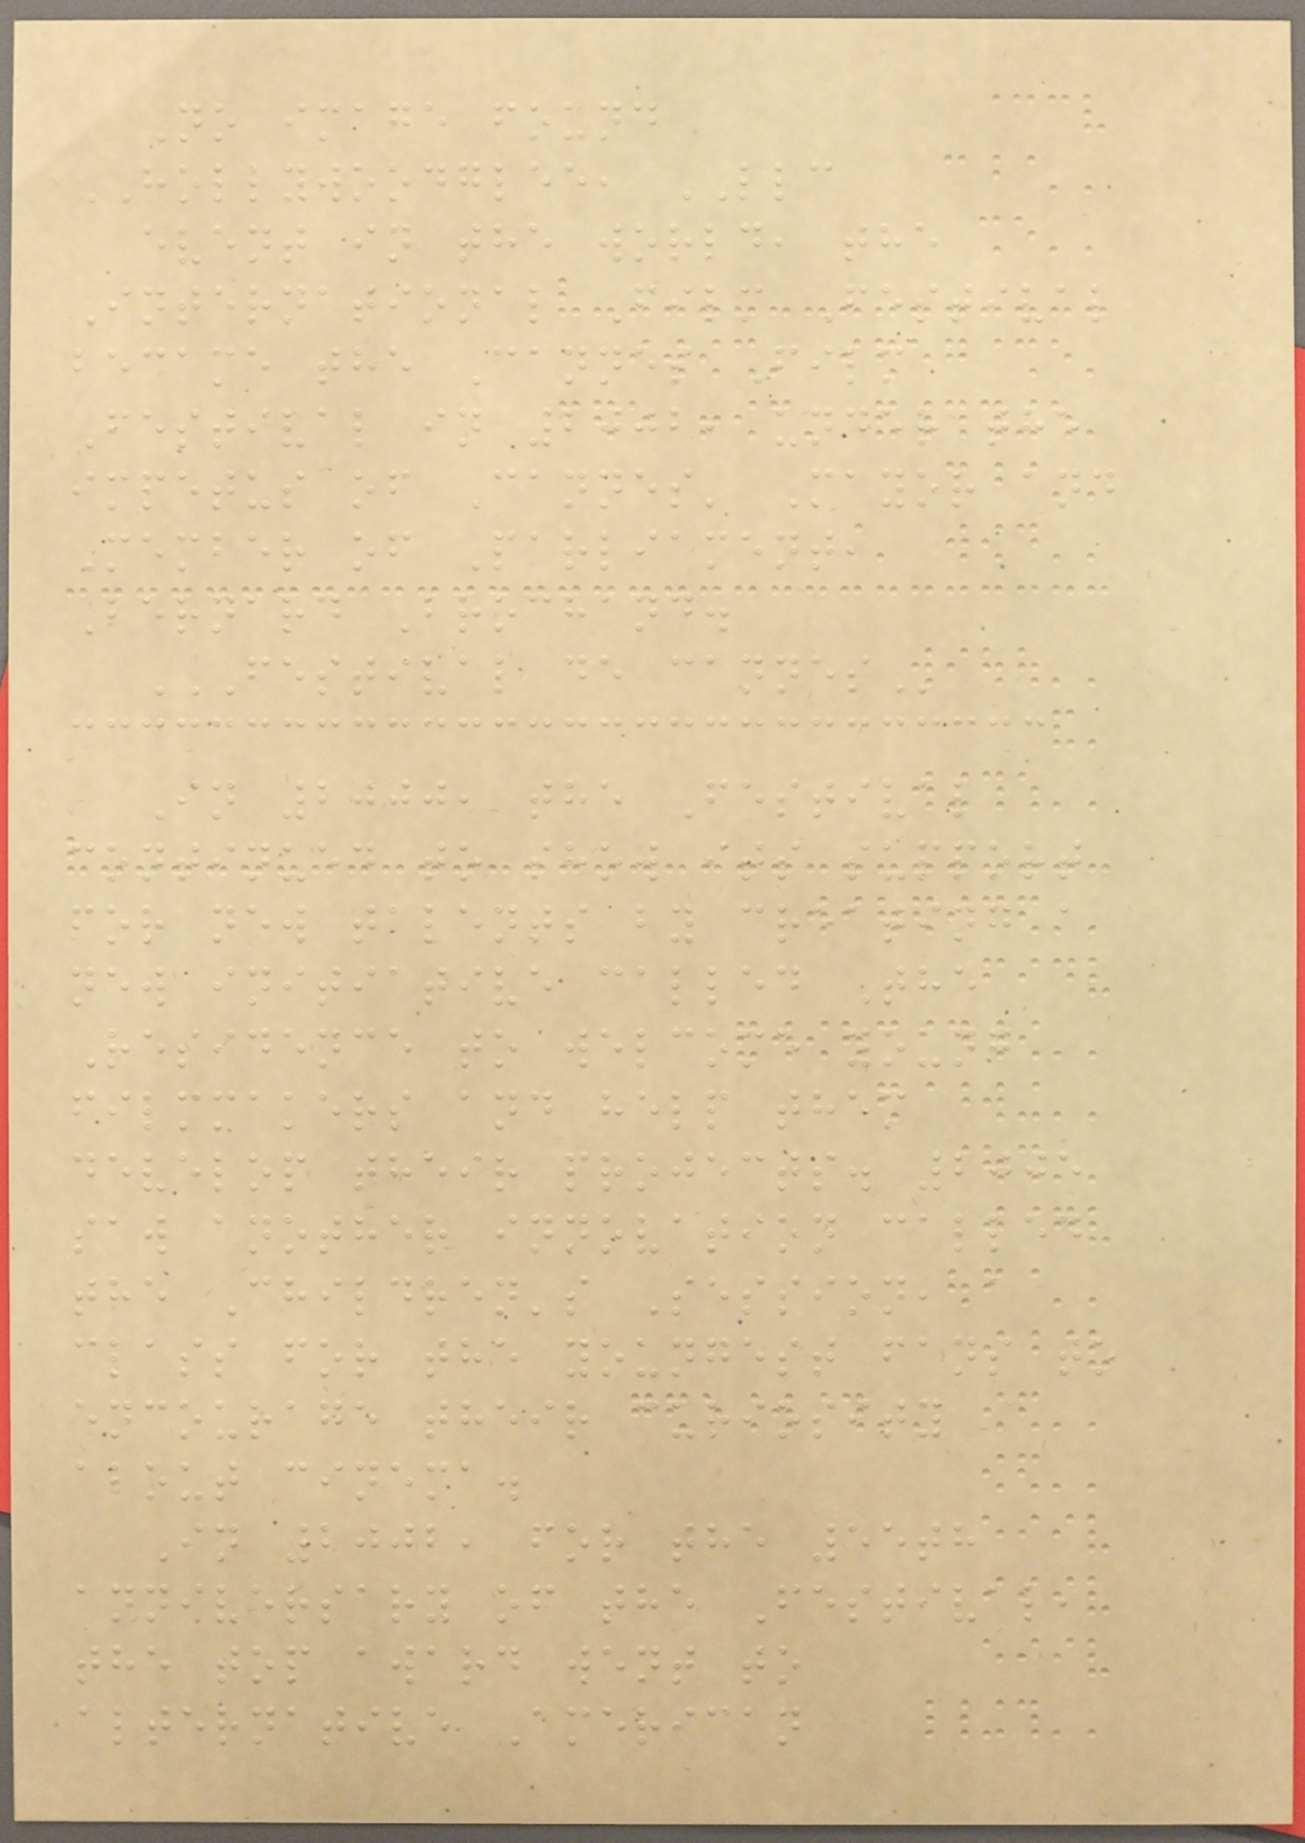No image found
HOLLYWOODGLEE, LLC
event in the world, the
International Film Festival
became the Cannes Film
Festival in 2002, under the
impetus of Cannes' Mayor and
Member of Parliament,
Bernard Brochand.
FESTIVAL DE CANNES
In 2000, the Festival
continued to show its support
for new talents by creating a
new initiative called The
Residence to welcome young
filmmakers and help them
develop their projects. 2005
saw another innovation called
the Children's Session, a
class for the youngest fans to
encourage their curiosity
about cinema.
In 2002, for the 55th
anniversary of the Festival,
the top award went to
alternative American
